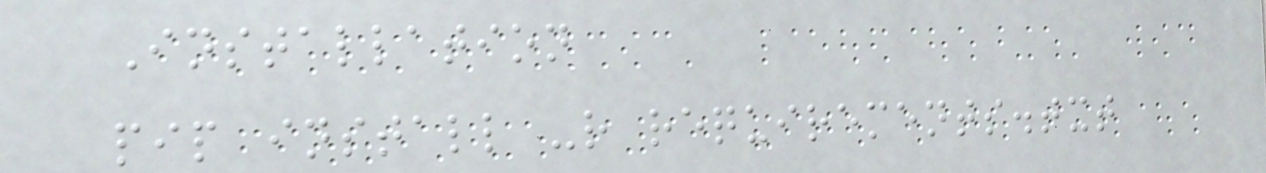Installation
pip install -r requirements.txt
